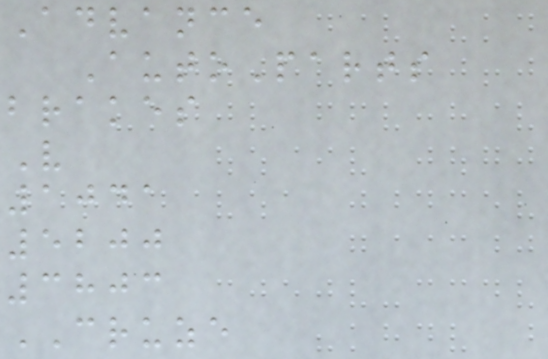Advance
AutoParts
brakes
V
1041
5200
3803
CRUZE
